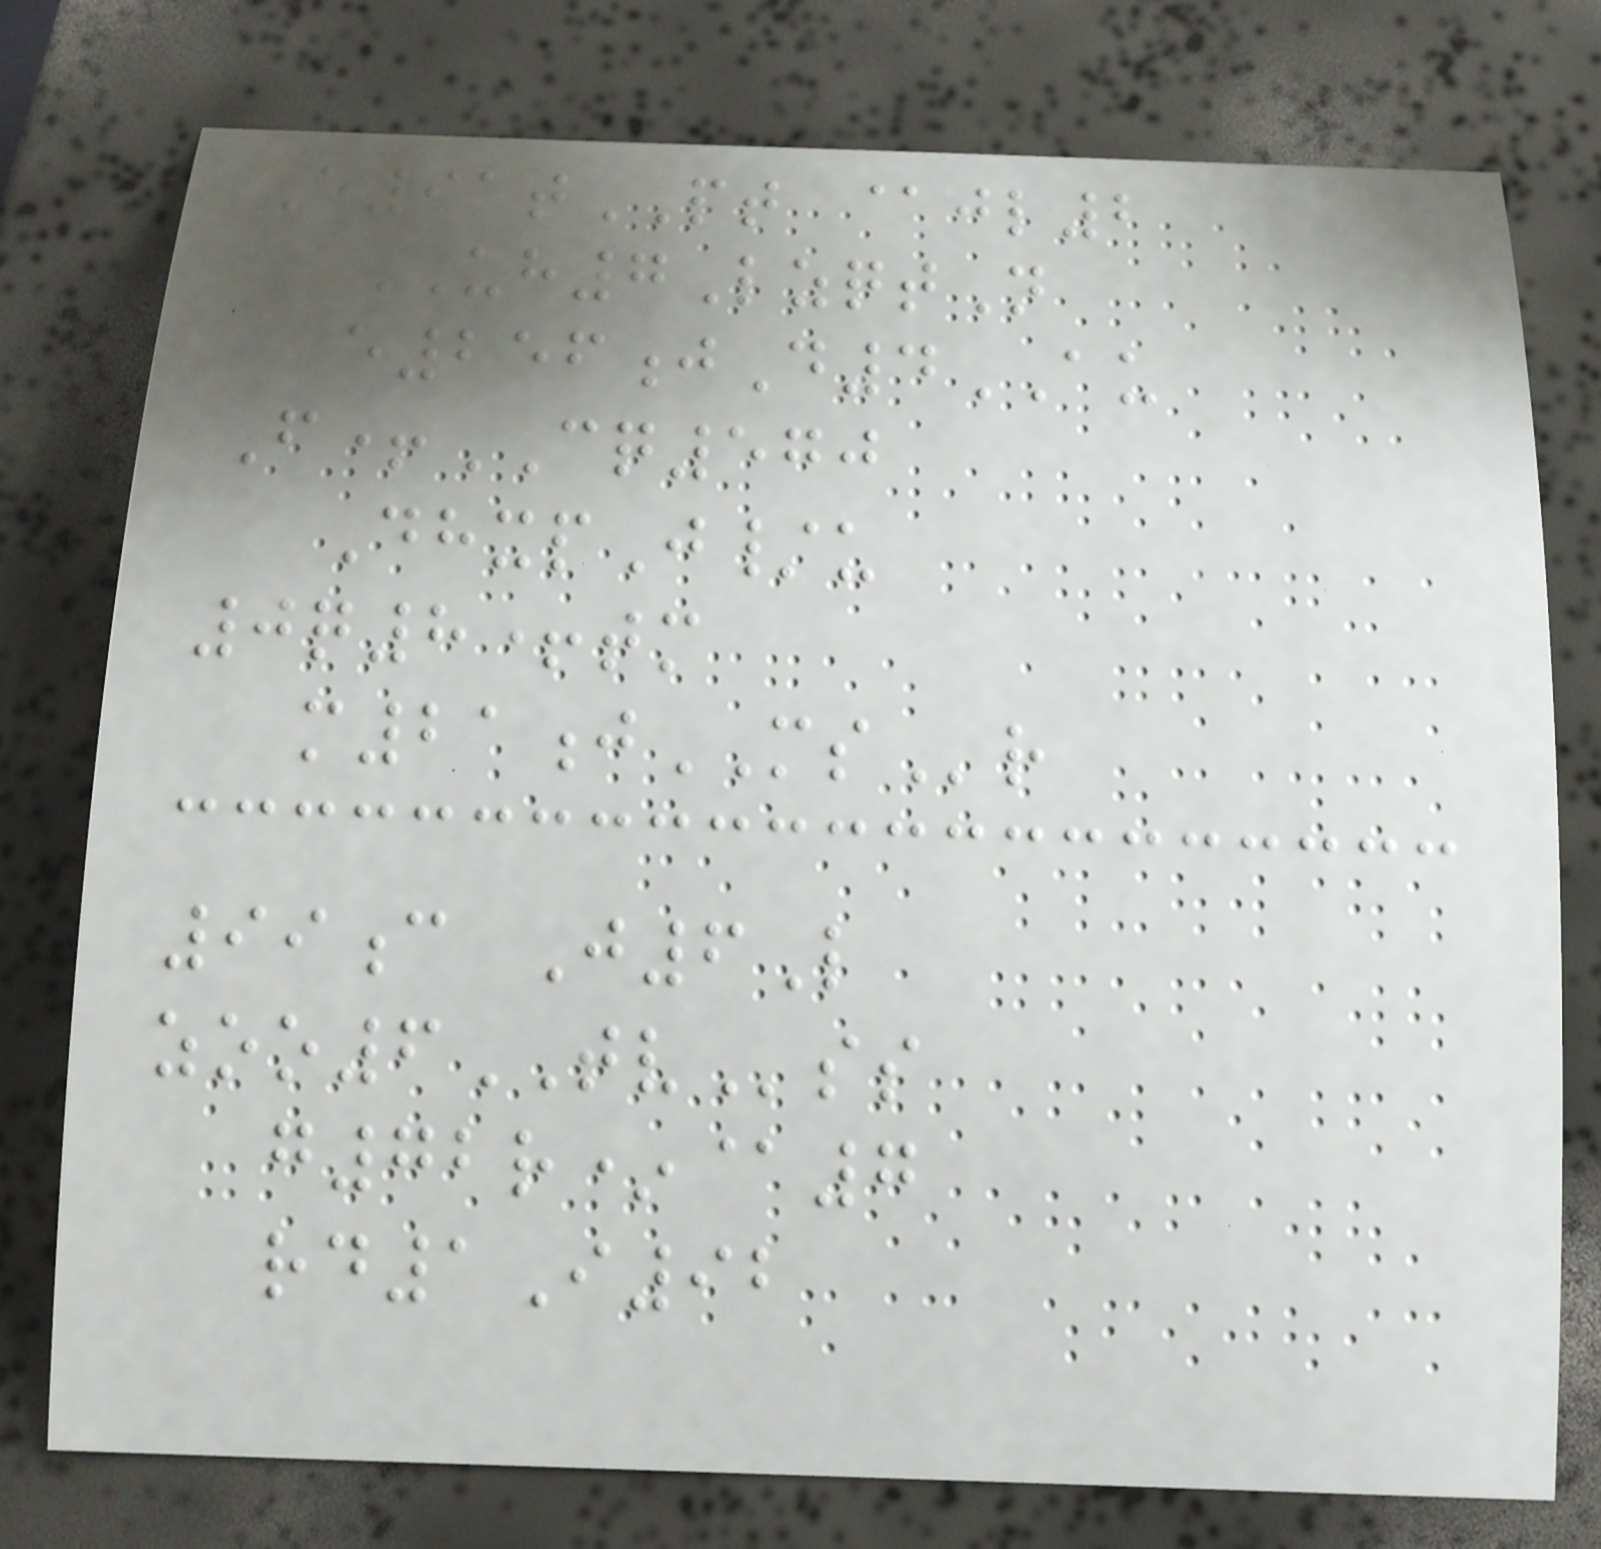E91tPT @jl2
UH7LzqtN
e256jD4AU
F+CQ570
DhxpJ/u
0q8+tm
m21jMSr
99c J6L
zoo6TVss
g72r*@7
rd1I92
